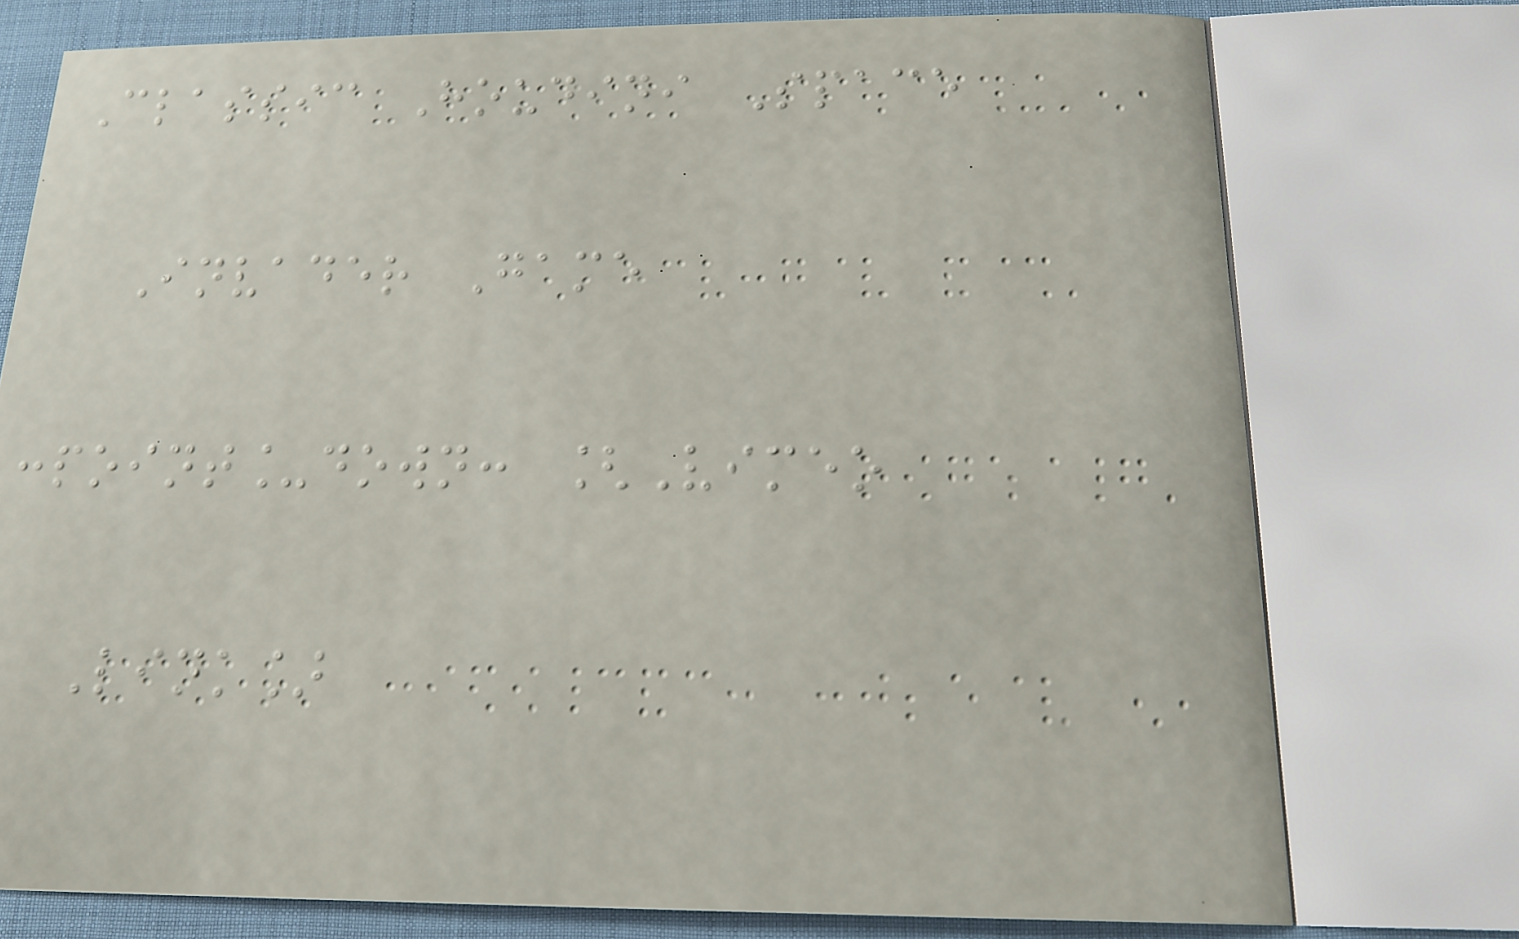Classic Houdini Space
Invader Game
:point_down: [Vimeo
Link]
